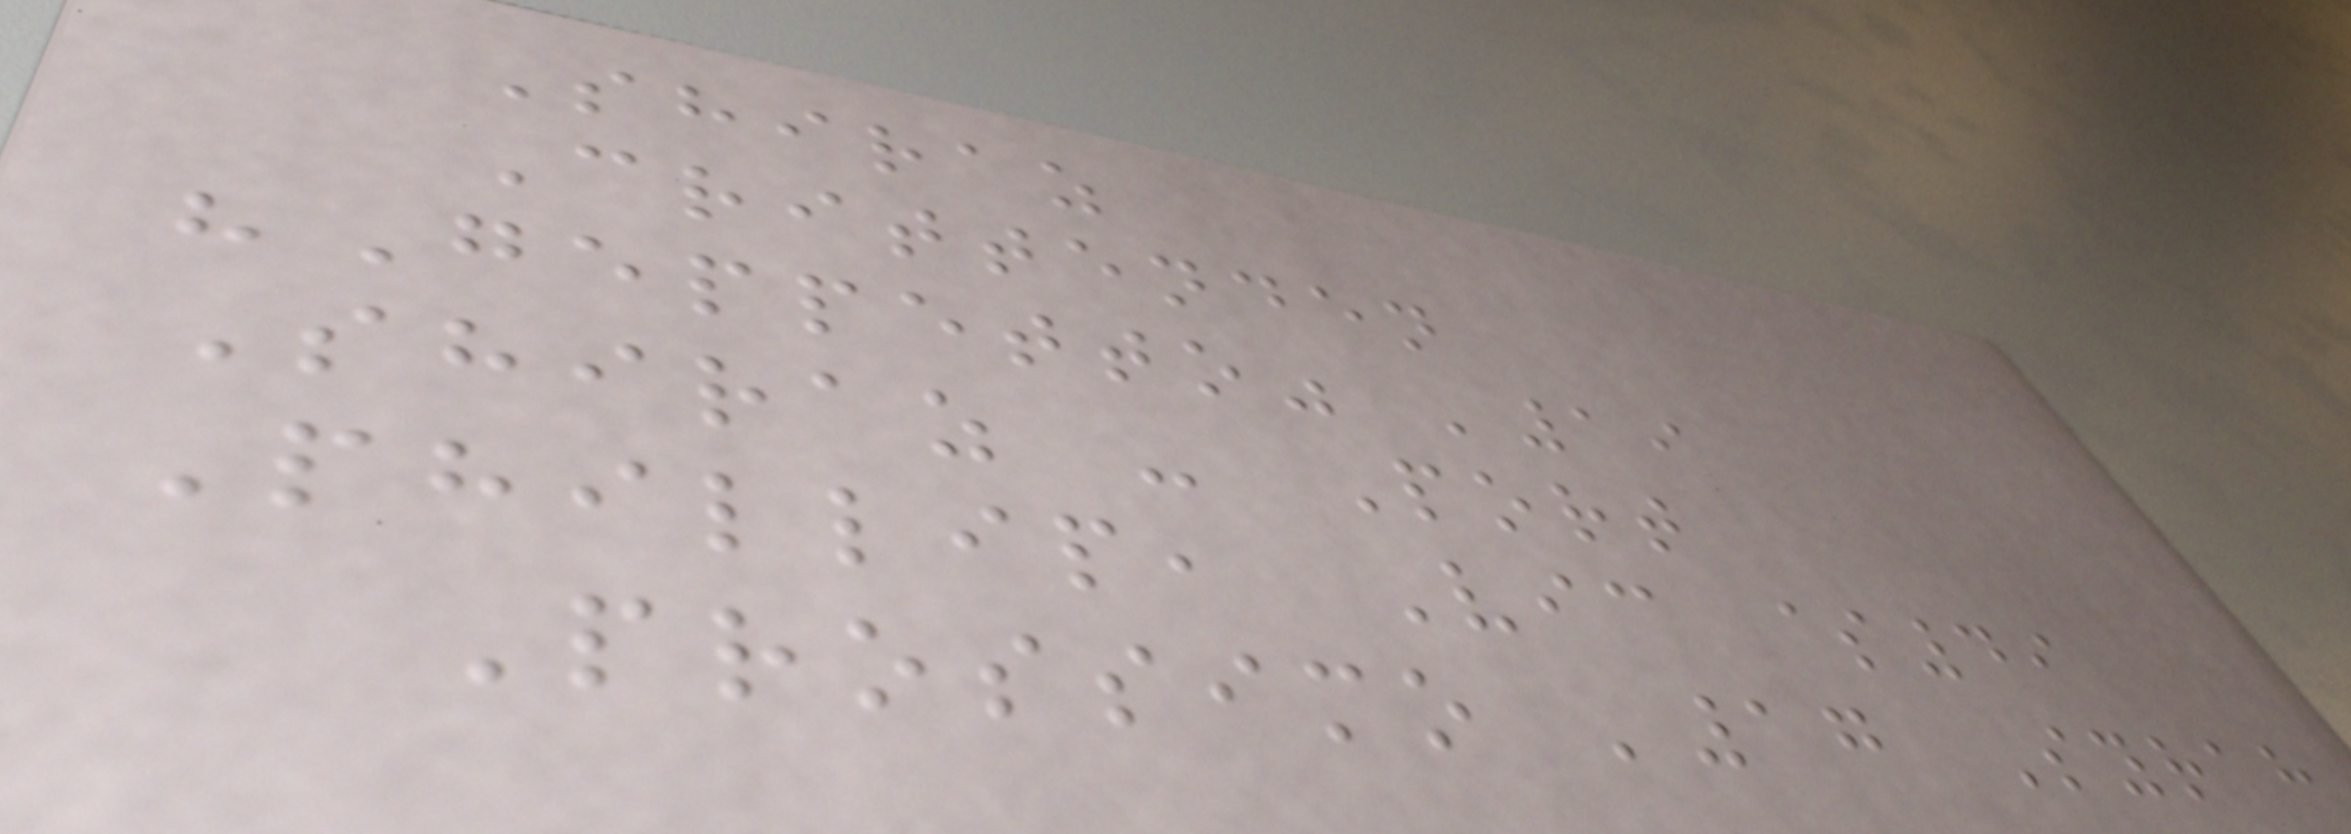Shiraz
Crittenden
"Geppetto" '19
Shiraz - Port
Phillip, Vic $49
Prossimo '17 Syrah
